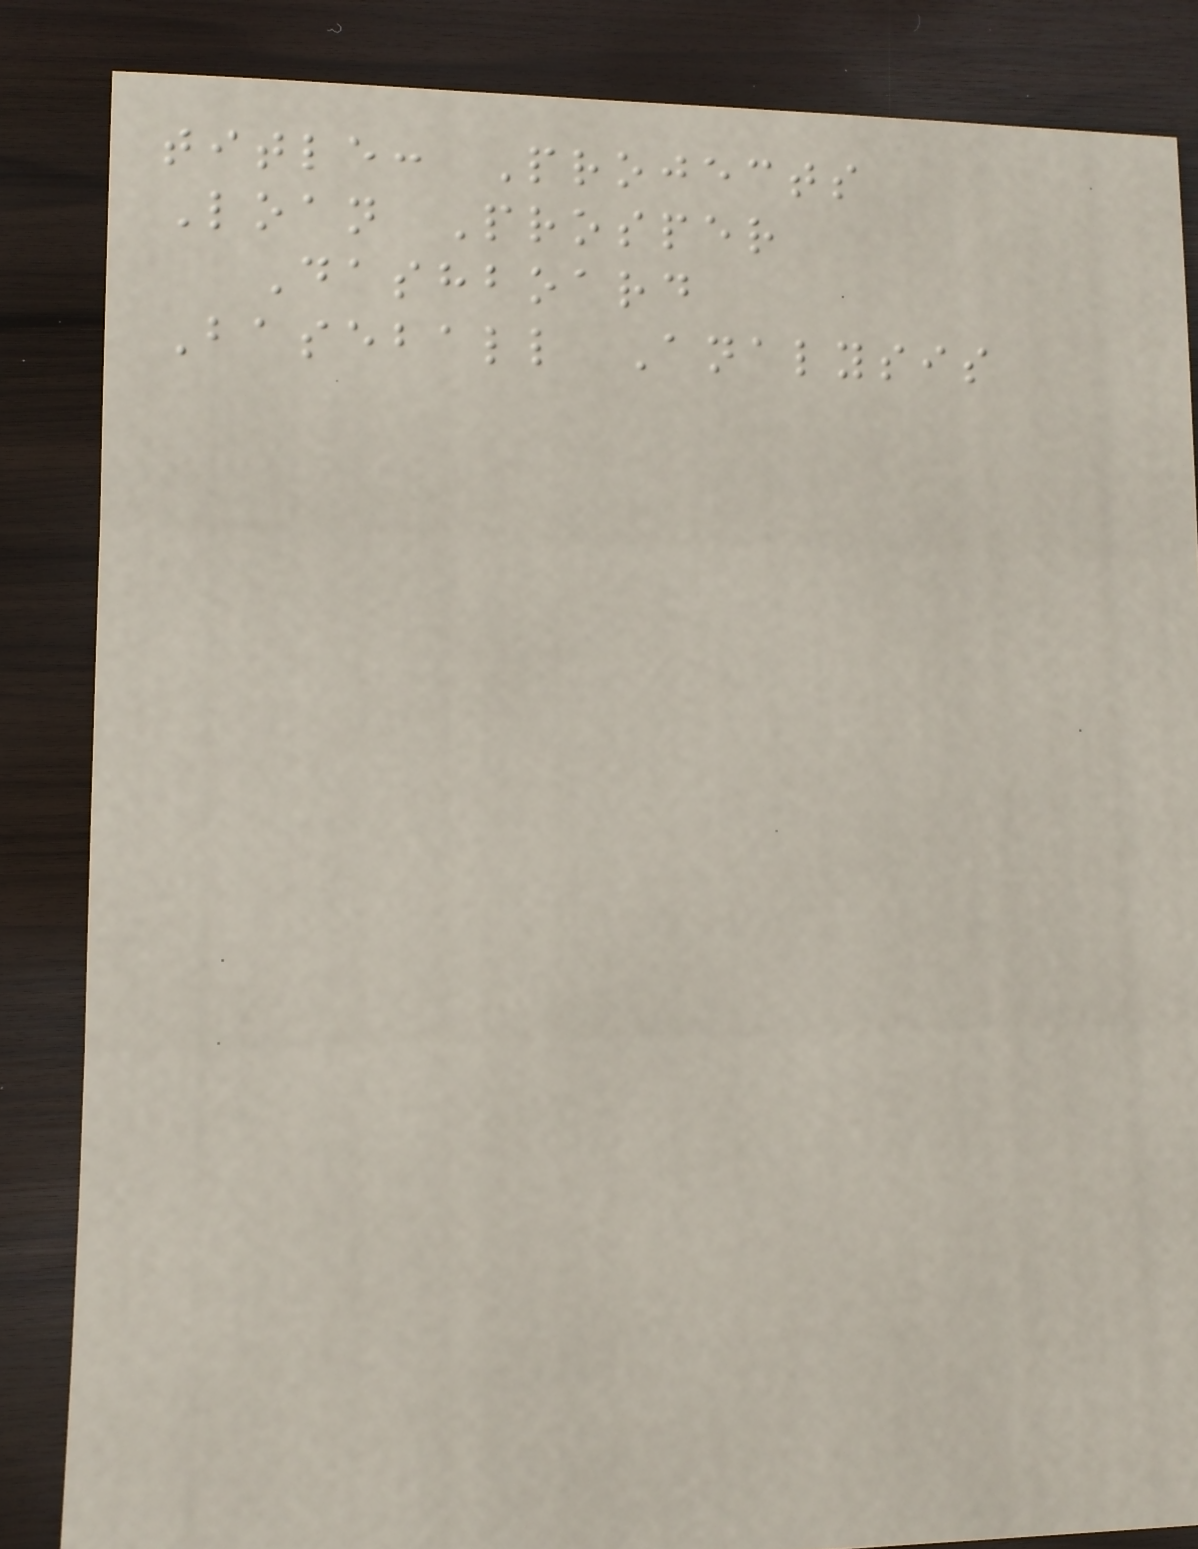title: Projects
Loan Prosper
Dashboard
Baseball Analysis
